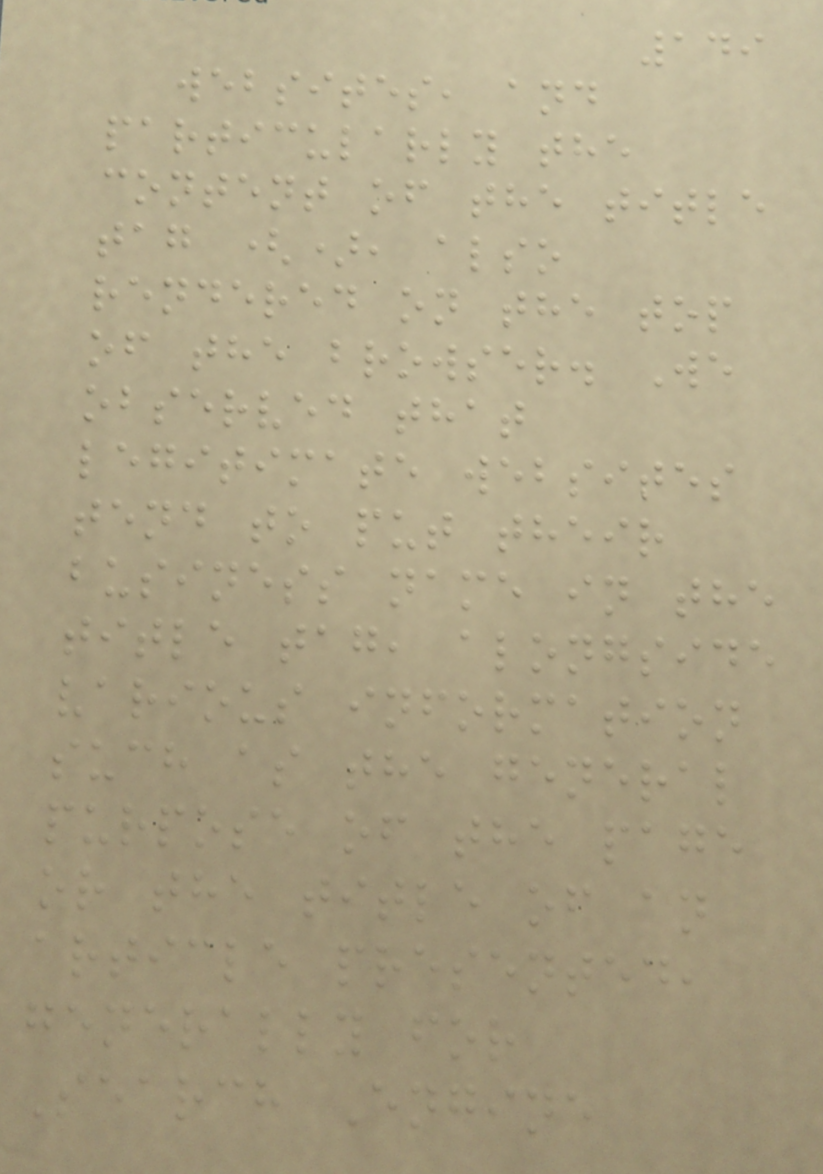149
websites, and
particularly the
content of the title
tag (), also
rendered on the top
of the browser. We
observed that
legitimate websites
tend to put their
business name in the
title tag, alongside
various information
such as the general
purpose of the page
or the title of an
article presented,
generally for
Search Engine
